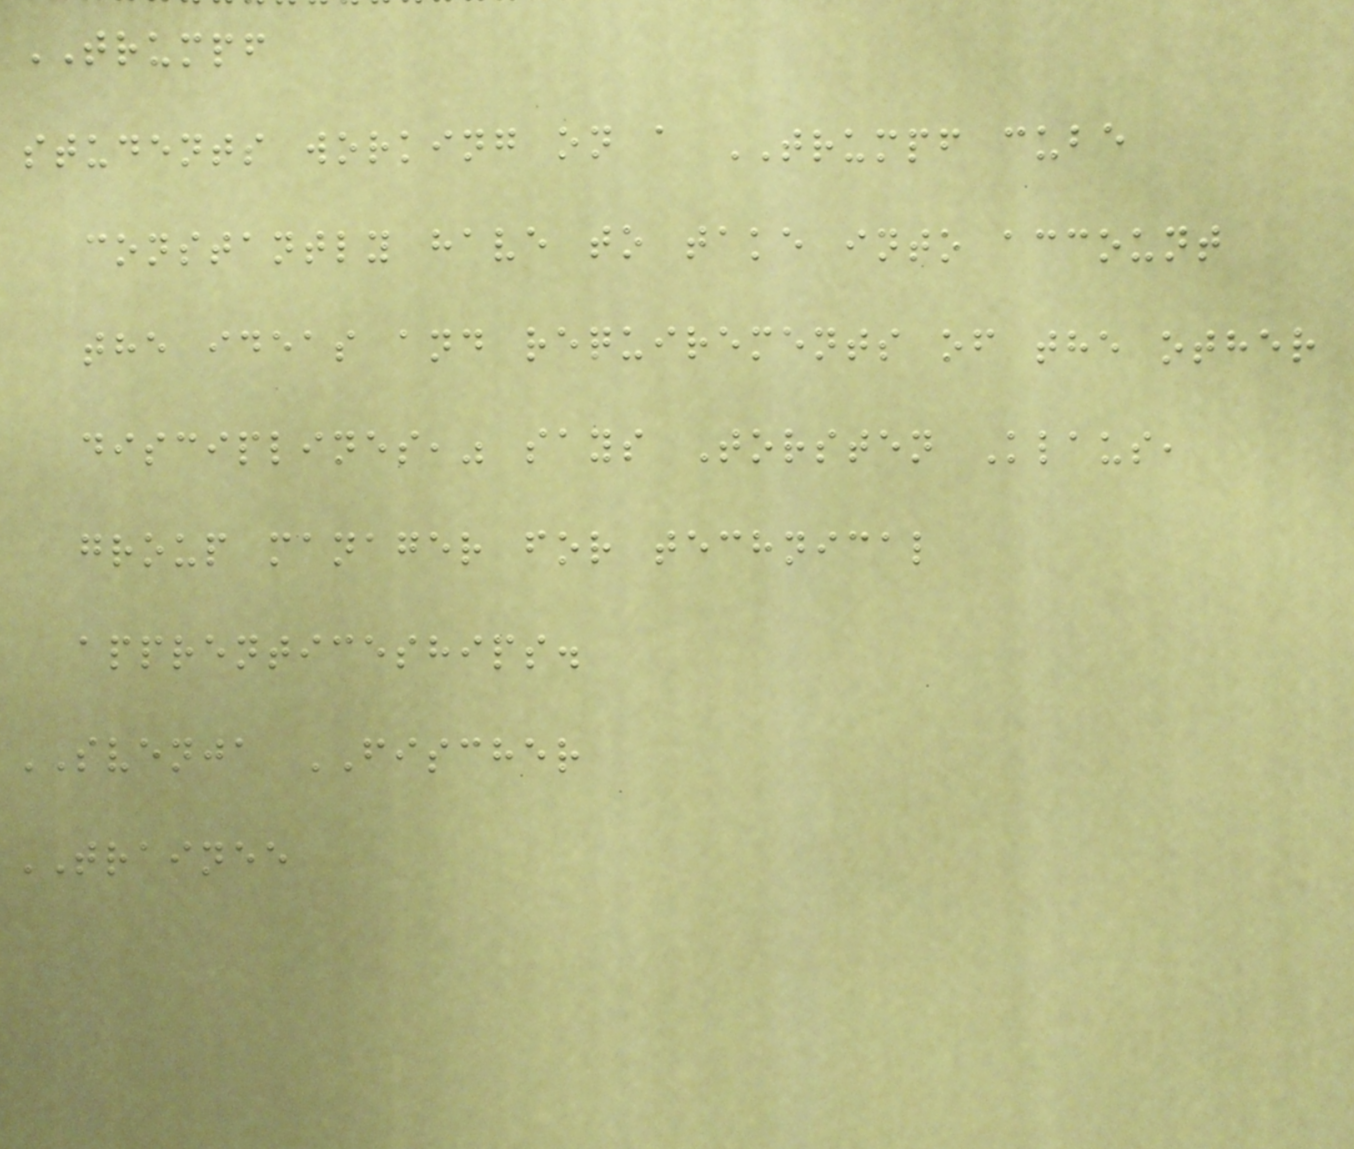TRUMPF
students working on a TRUMPF cube
constantly have to take into account
the ideas and requirements of the other
disciplines," says Torsten Klaus,
group manager for technical
apprenticeships.
SVENJA FISCHER
TRAINEE
